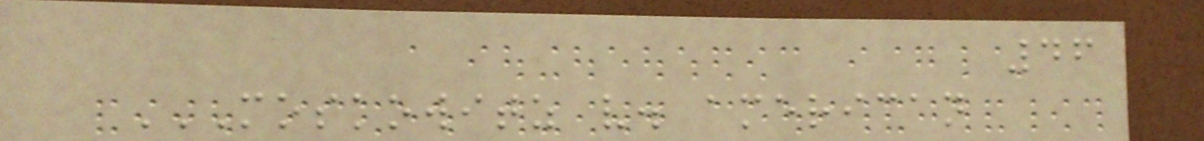46
MOSKOWITZ V. AMERICAN
